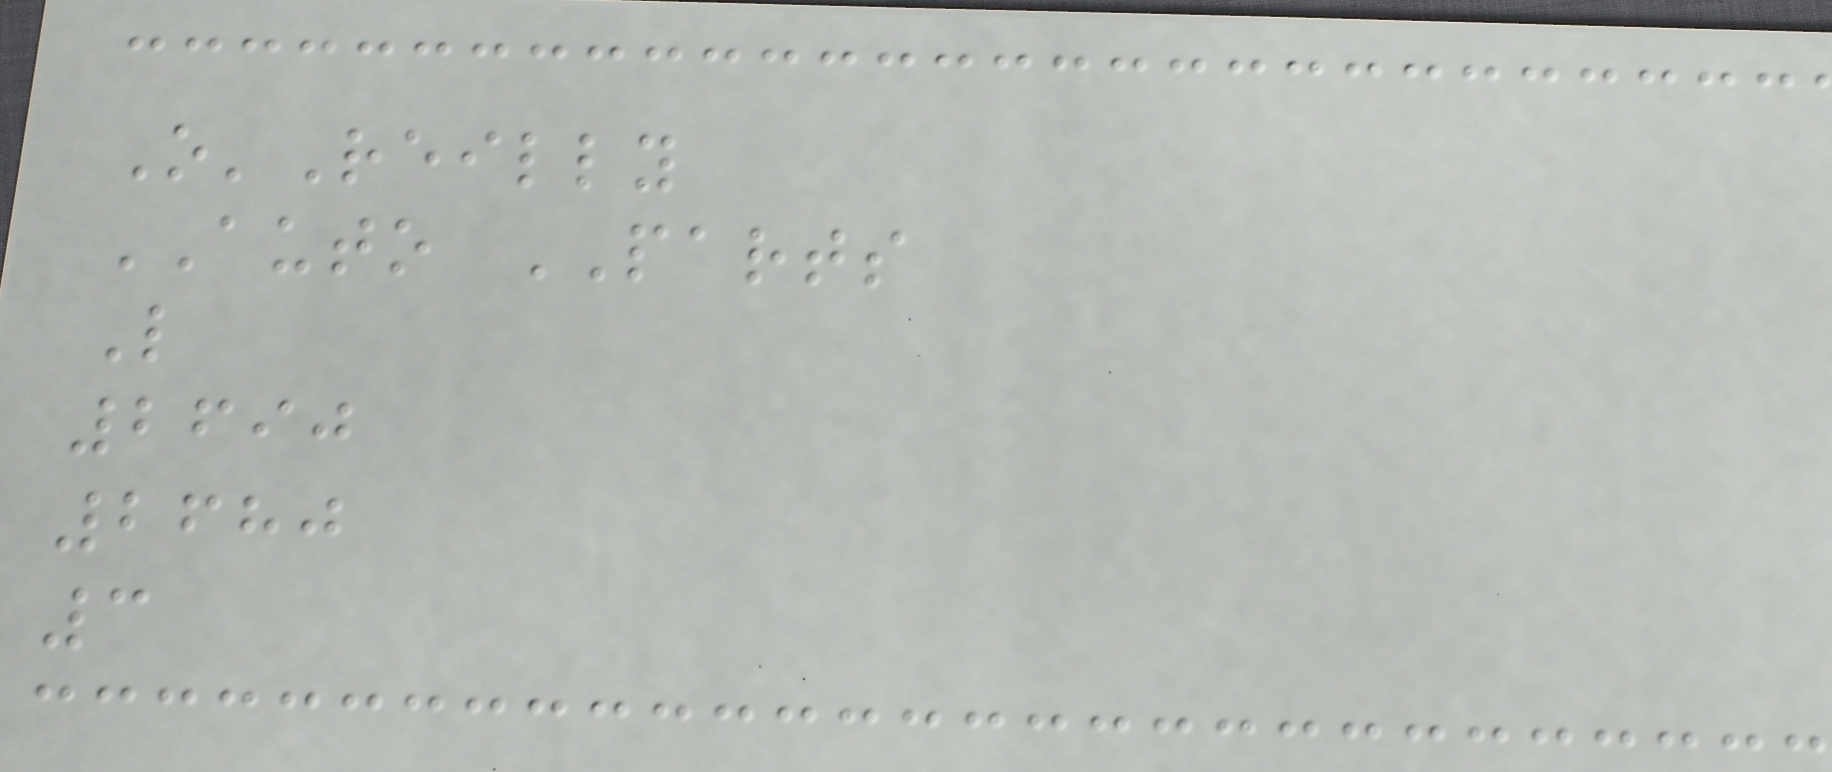O'Reilly
AUTO PARTS
L
2690
2680
3
